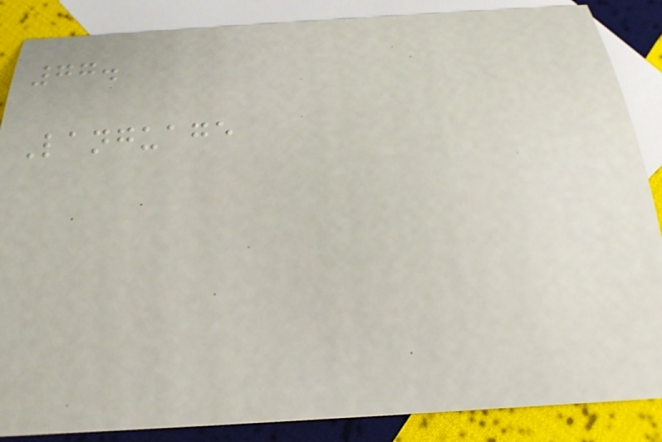77.
Language
